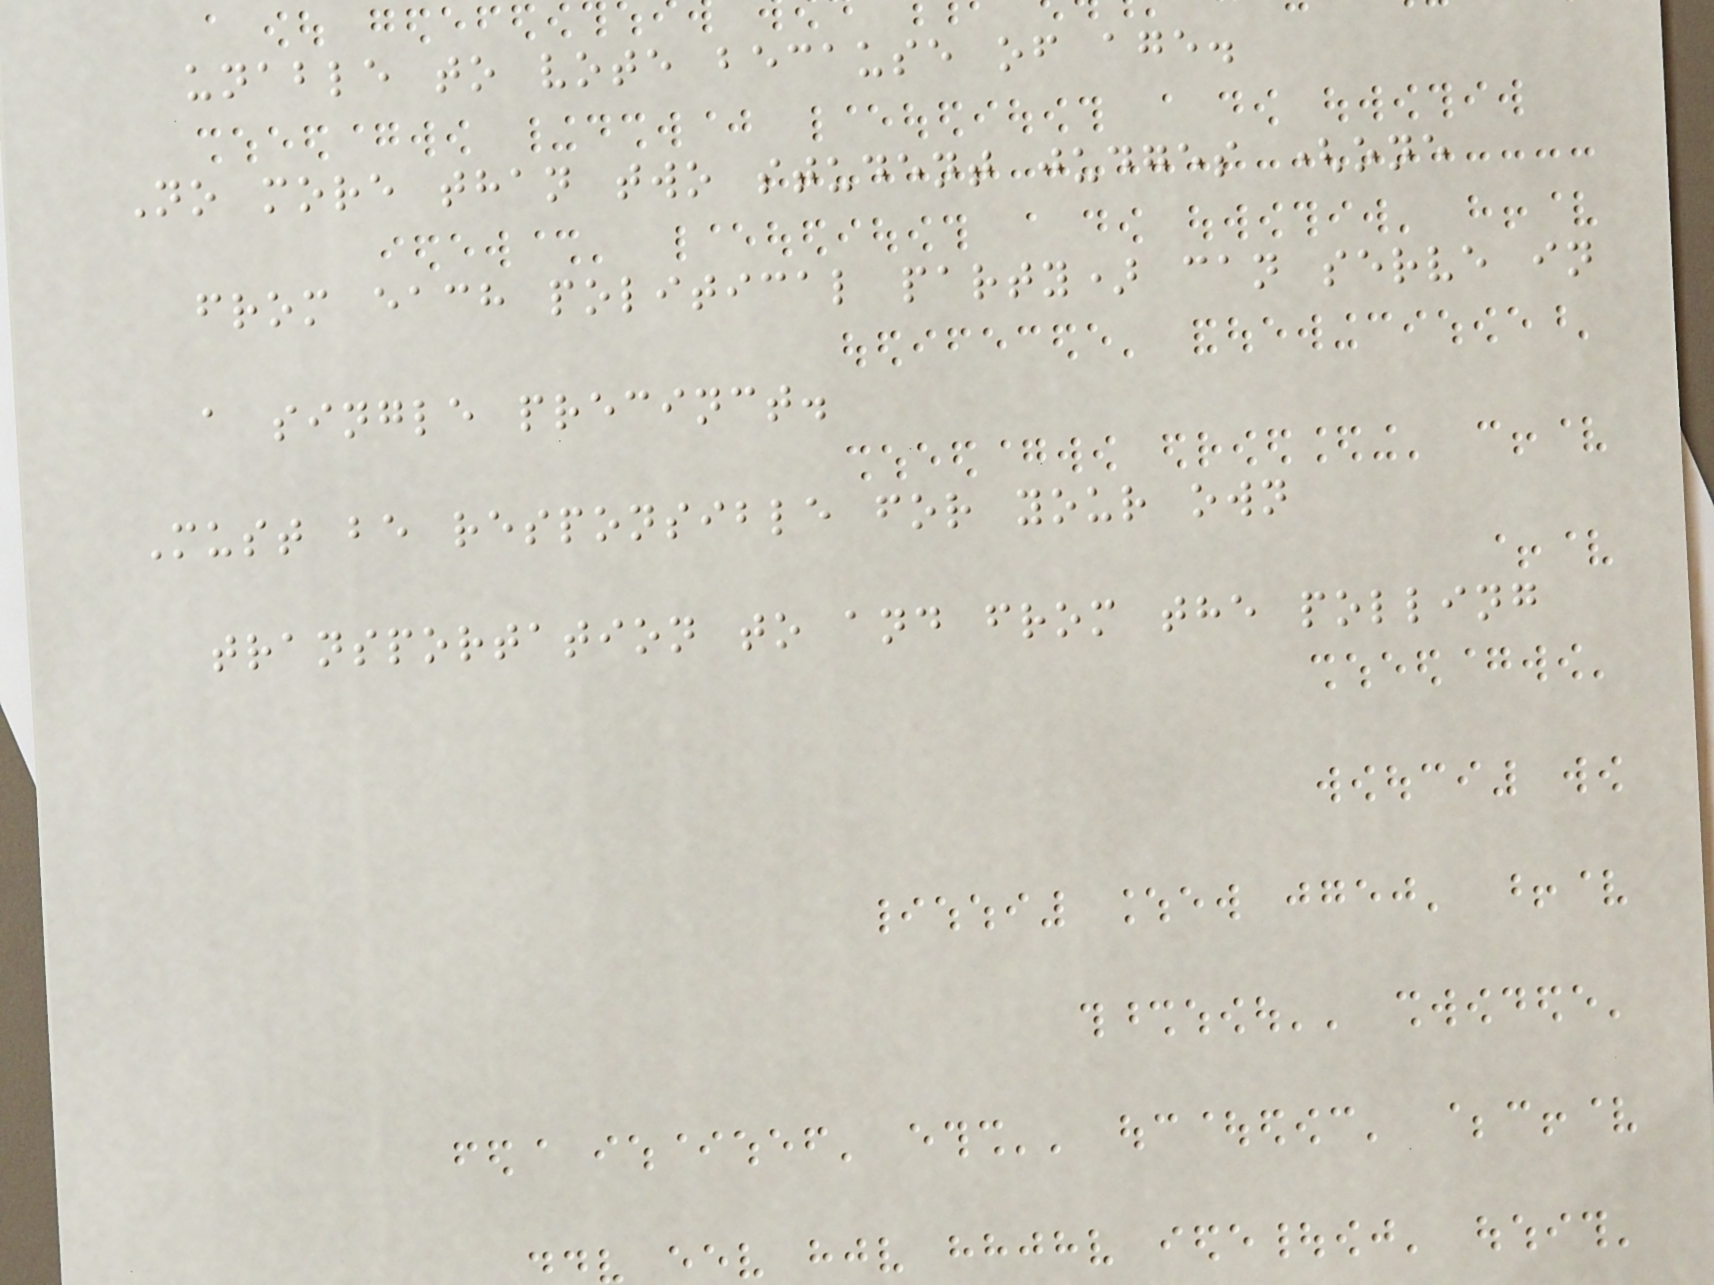unable to vote because of age.
No more than two student judges (one
from each political party) can serve in
a single precinct.
Must be responsible for your own
transportation to and from the polling
